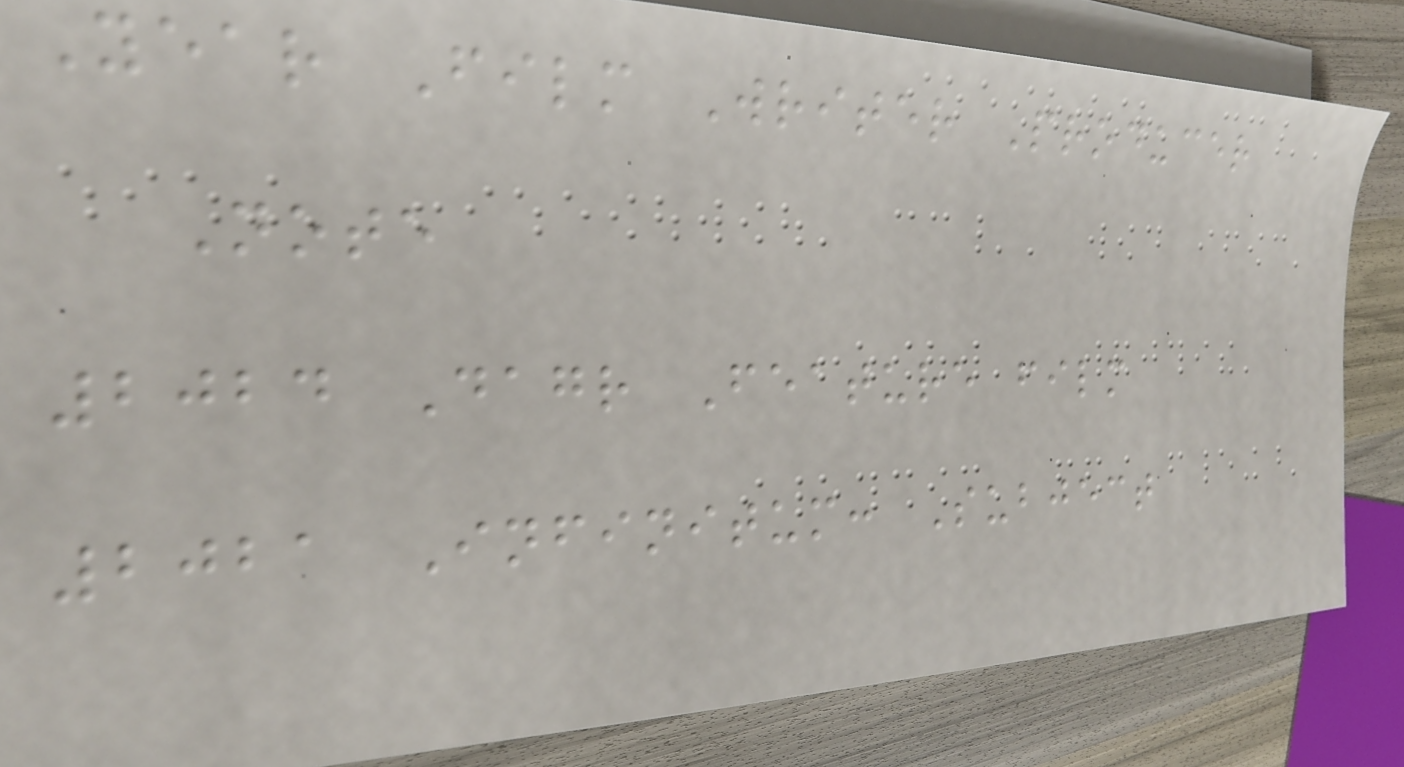Year Film Writer Producer
Note
2024 Dagr Feature film
2021 Infinitum: Subject
